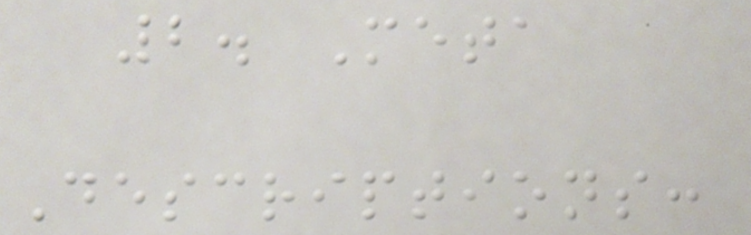2. Meta
Descriptions:
